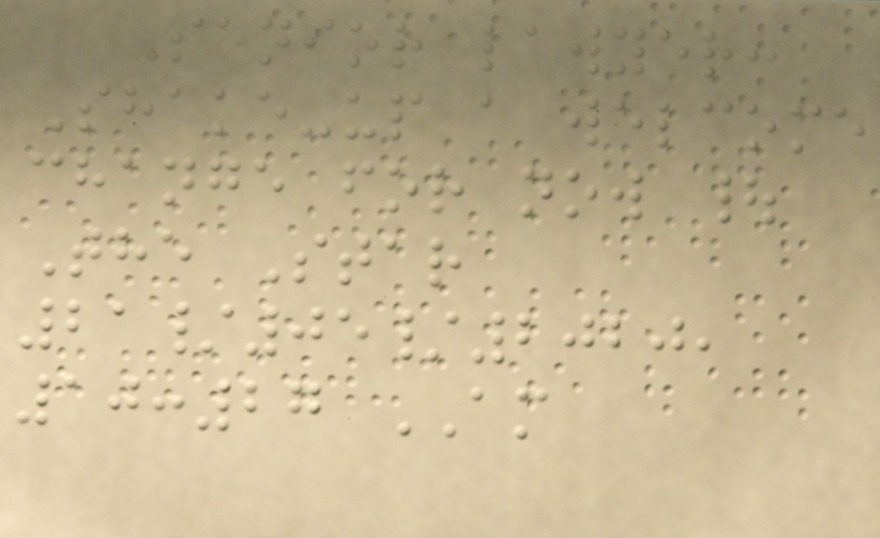Senior lawyer:
Shake-up a welcome
change for now |
The Star
21/05/2020,
10:27 AM
